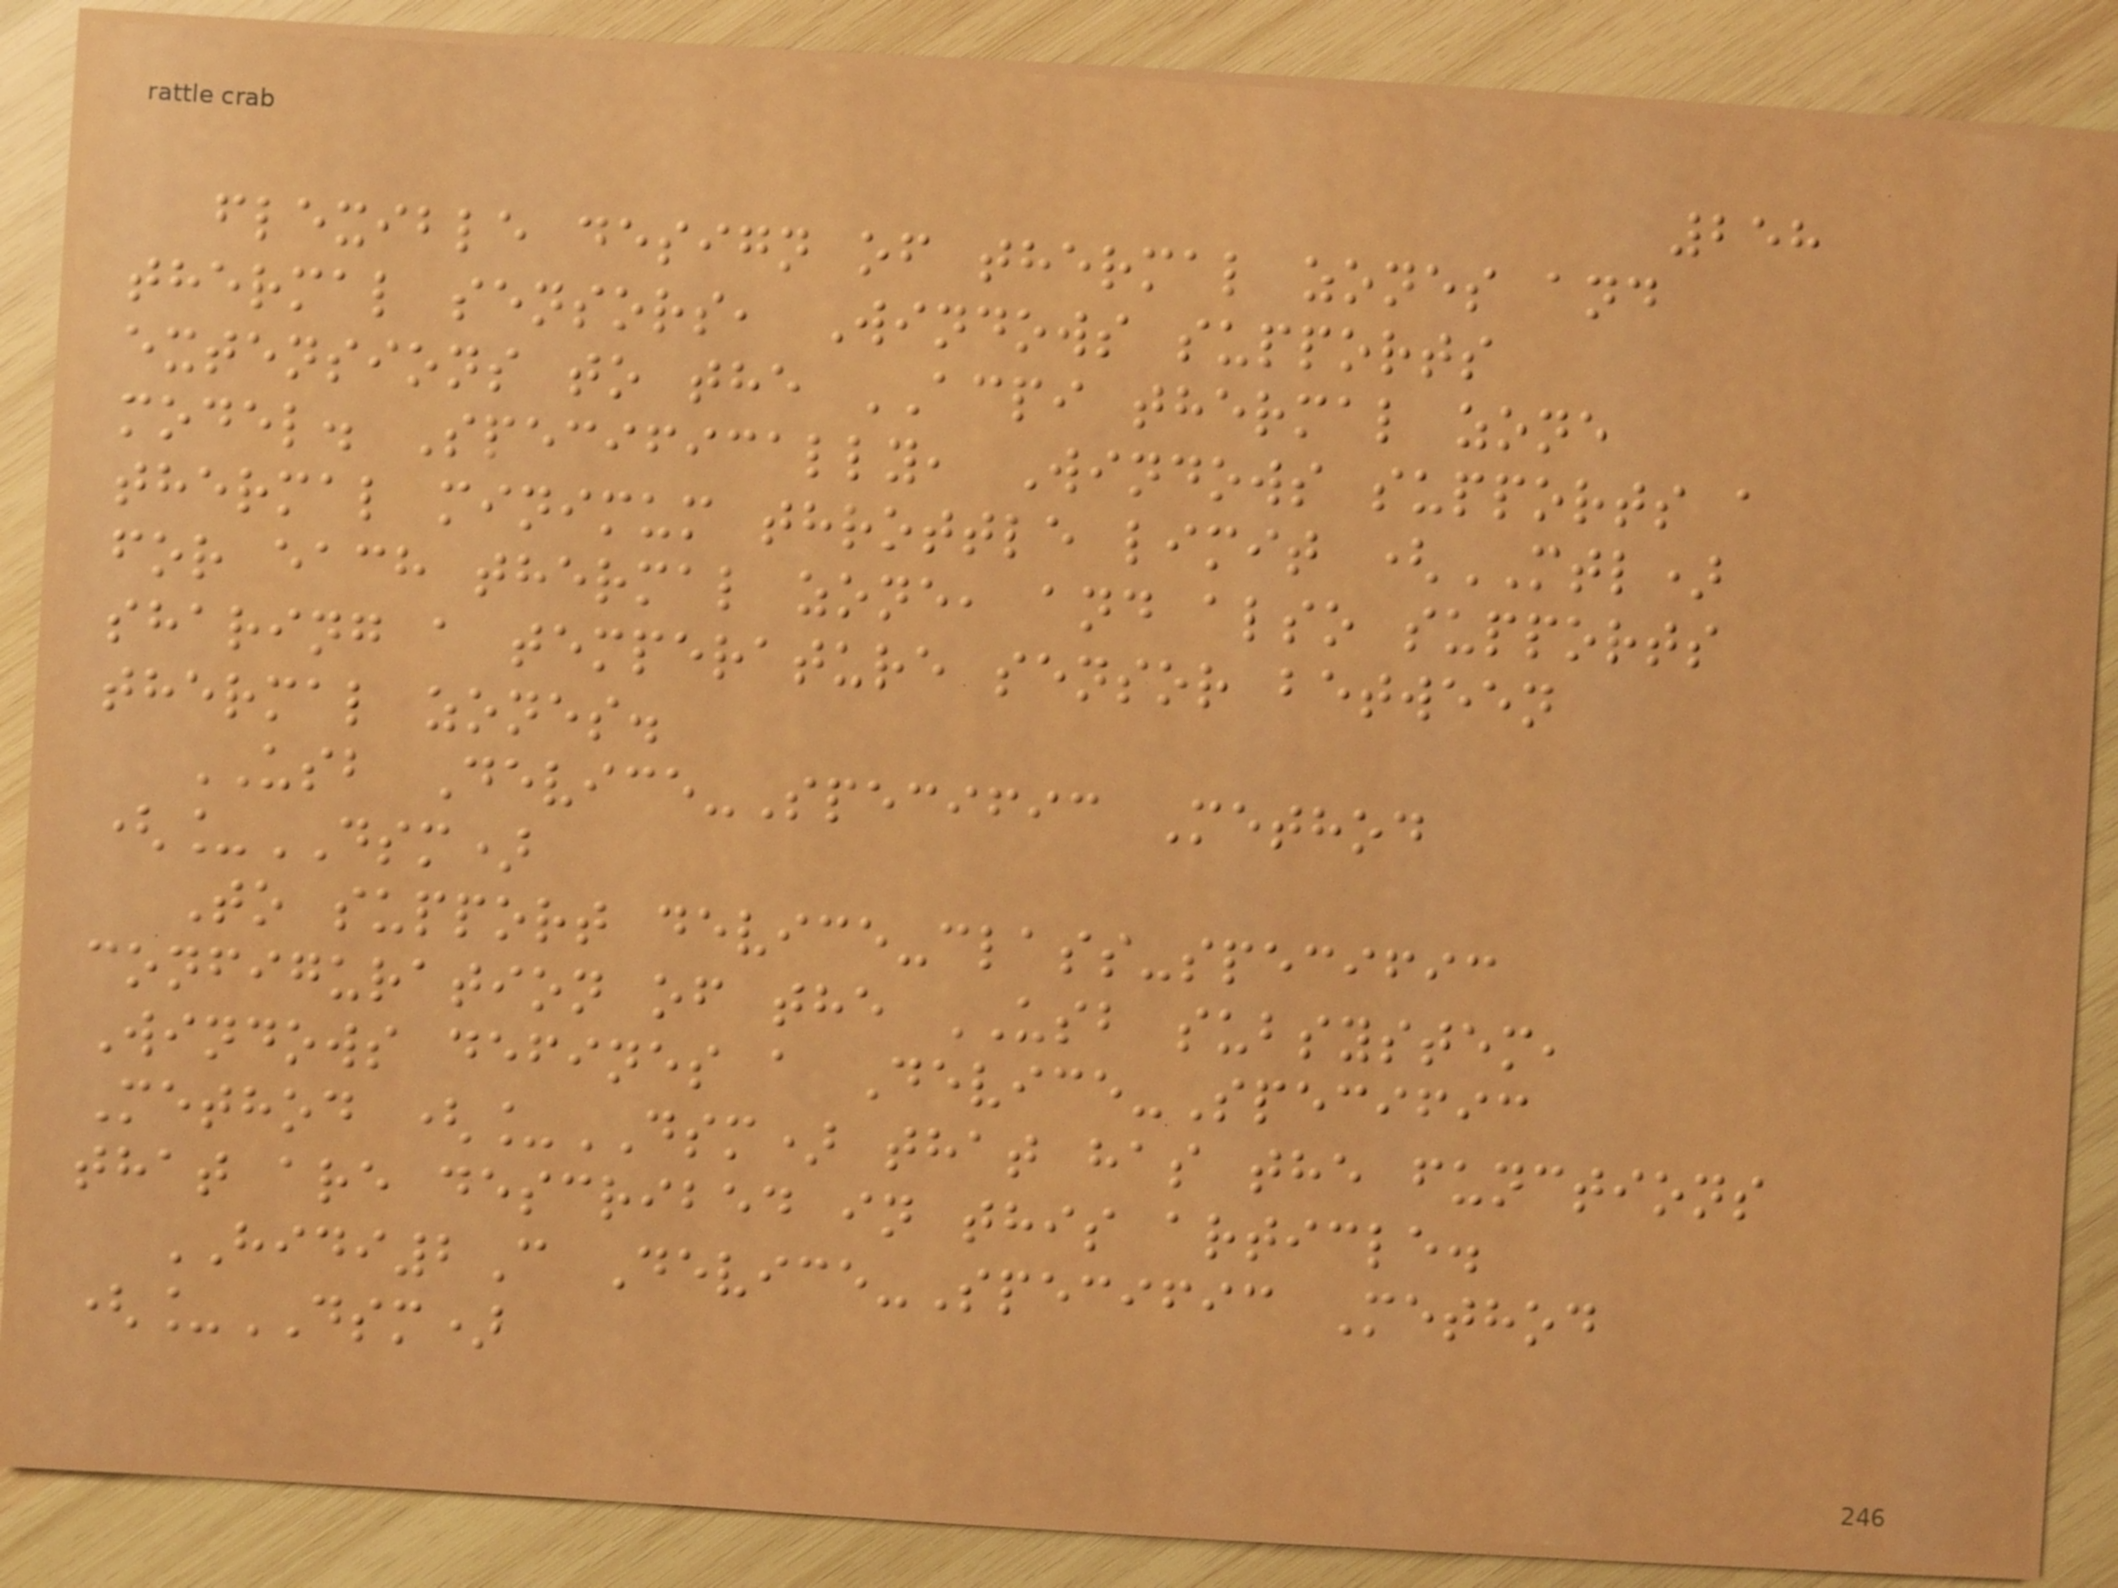258
flexible design of thermal zones and
thermal sensors, Windows supports
extensions to the ACPI thermal zone
model. Specifically, Windows supports a
thermal minimum throttle limit (MTL)
for each thermal zone, and also supports
sharing a temperature sensor between
thermal zones.
USB Device-Specific Method
(_DSM)
To support device-class-specific
configuration of the USB subsystem,
Windows defines a Device-Specific
Method (_DSM) that has the functions
that are described in this article.
HIDI2C Device-Specific Method
(_DSM)
